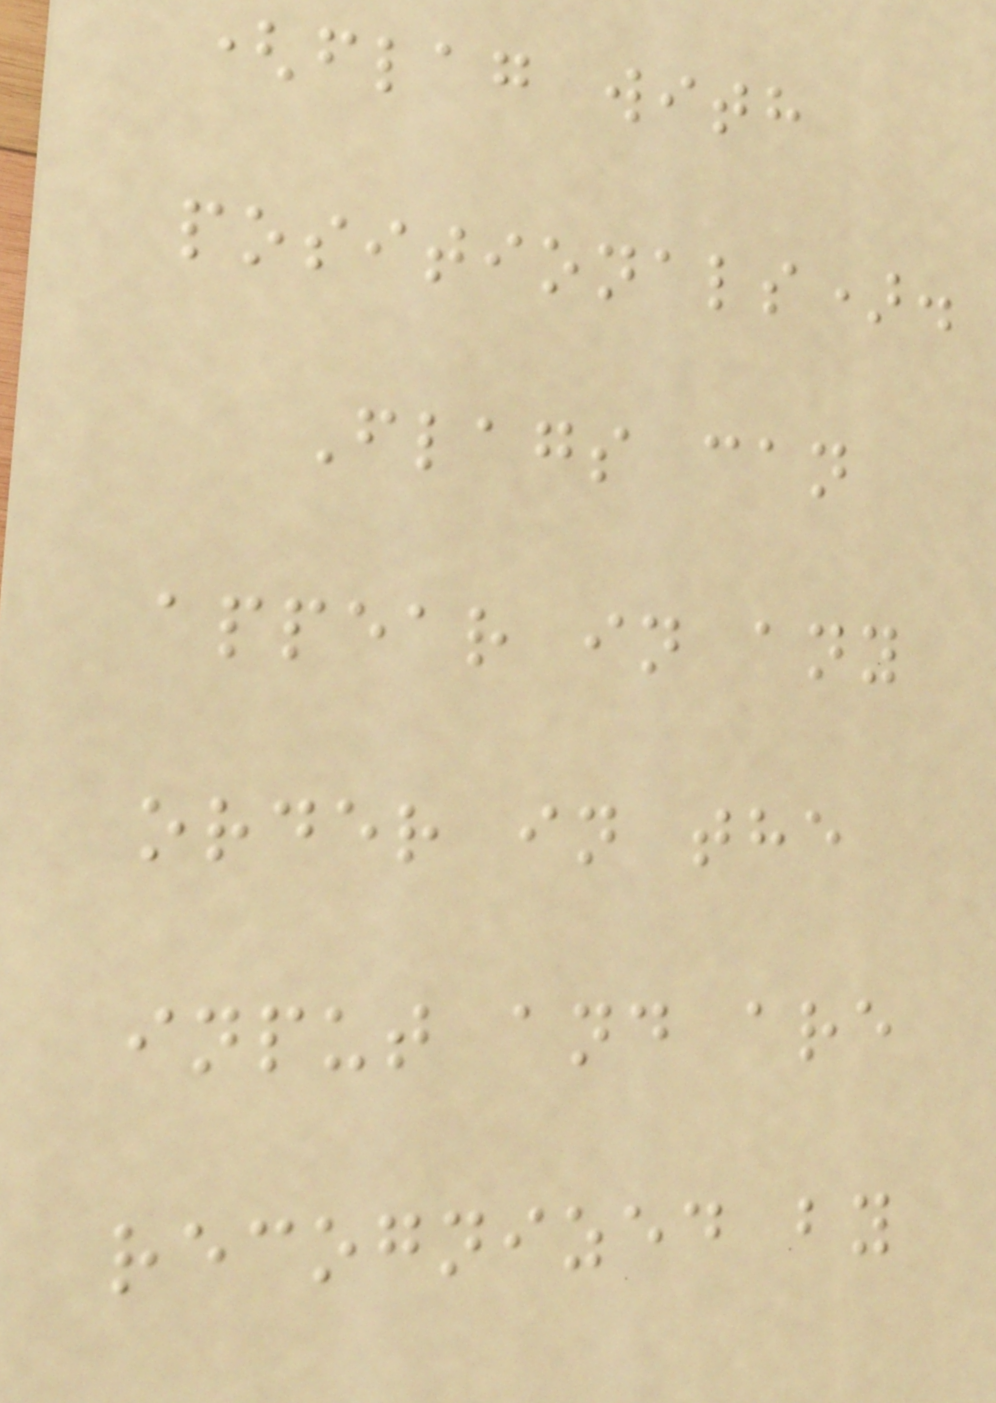(flag with
positionals).
Flags can
appear in any
order in the
input and are
recognized by
